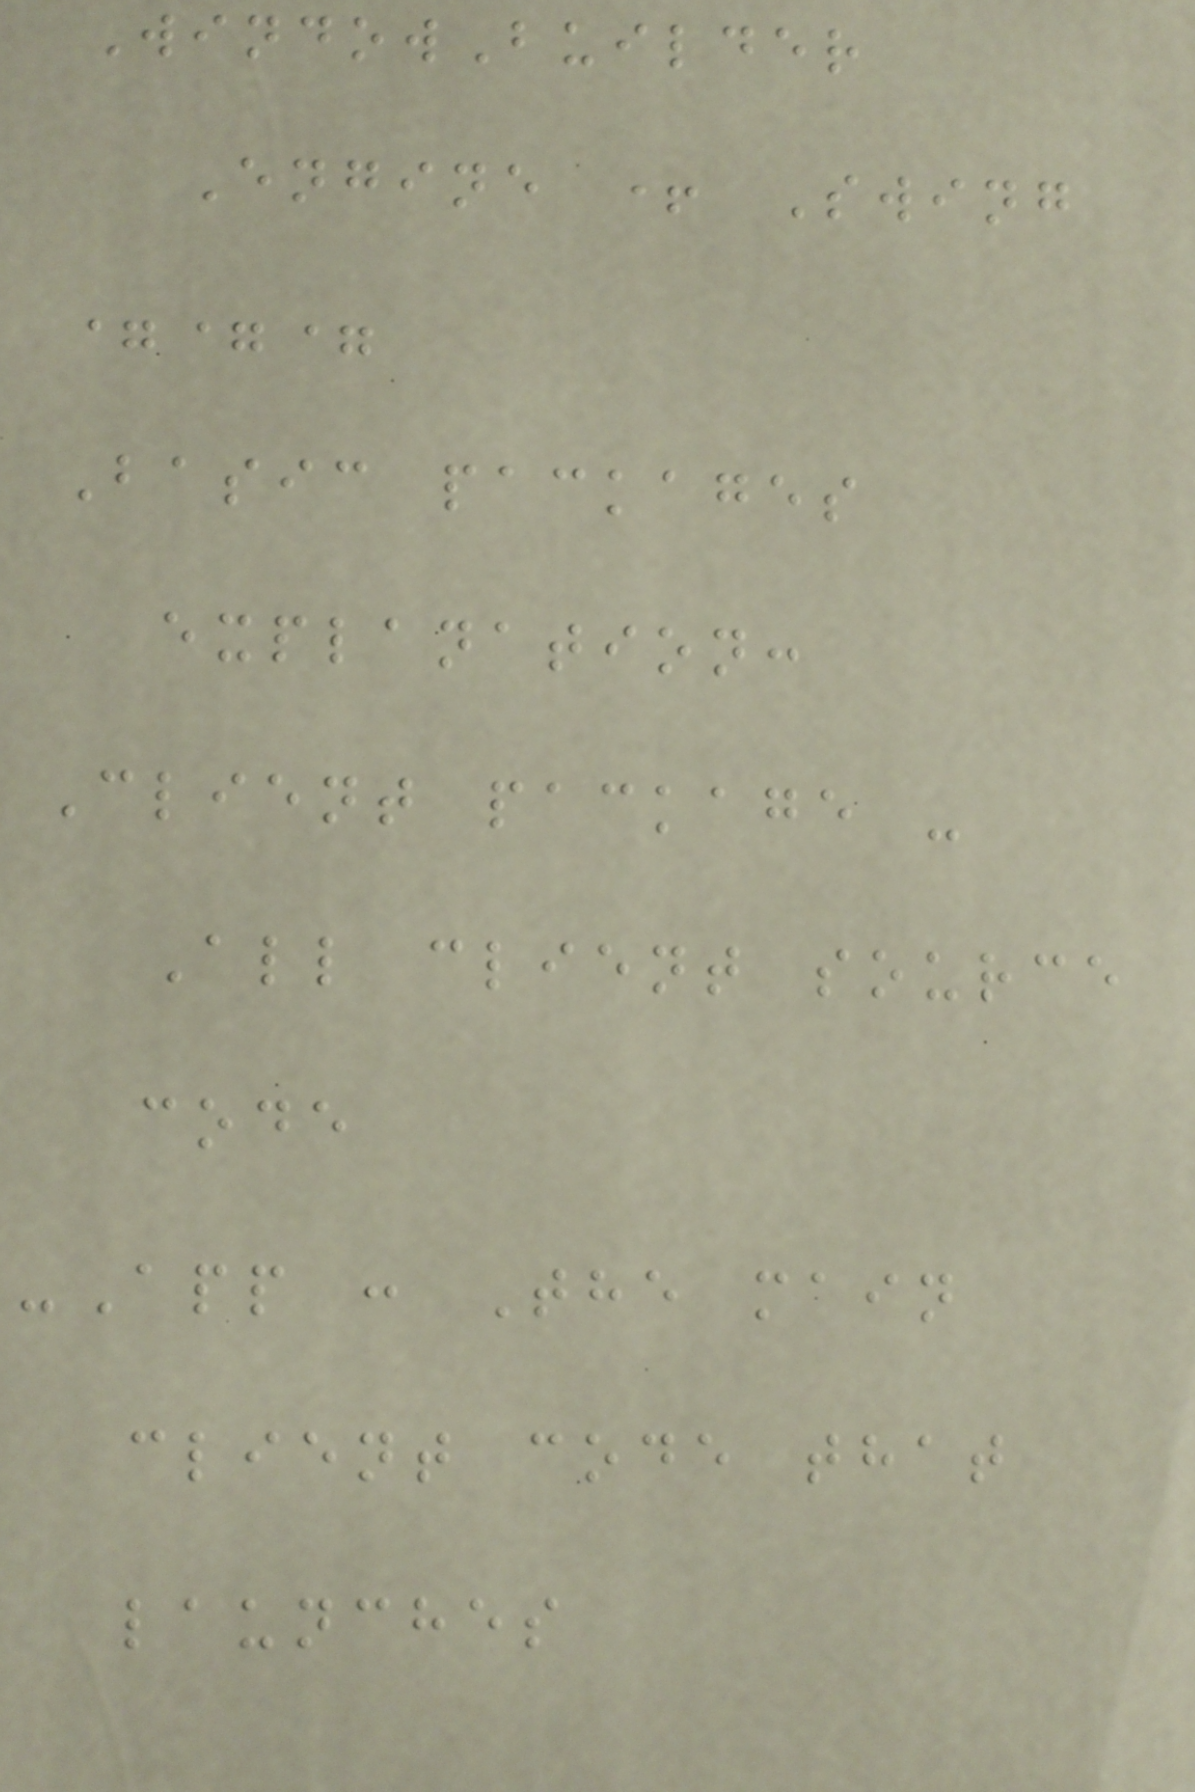WindowBuilder
Engine + Swing
===
Basic packages
explanation:
Client package -
All client source
code
-App : The main
client code that
launches
